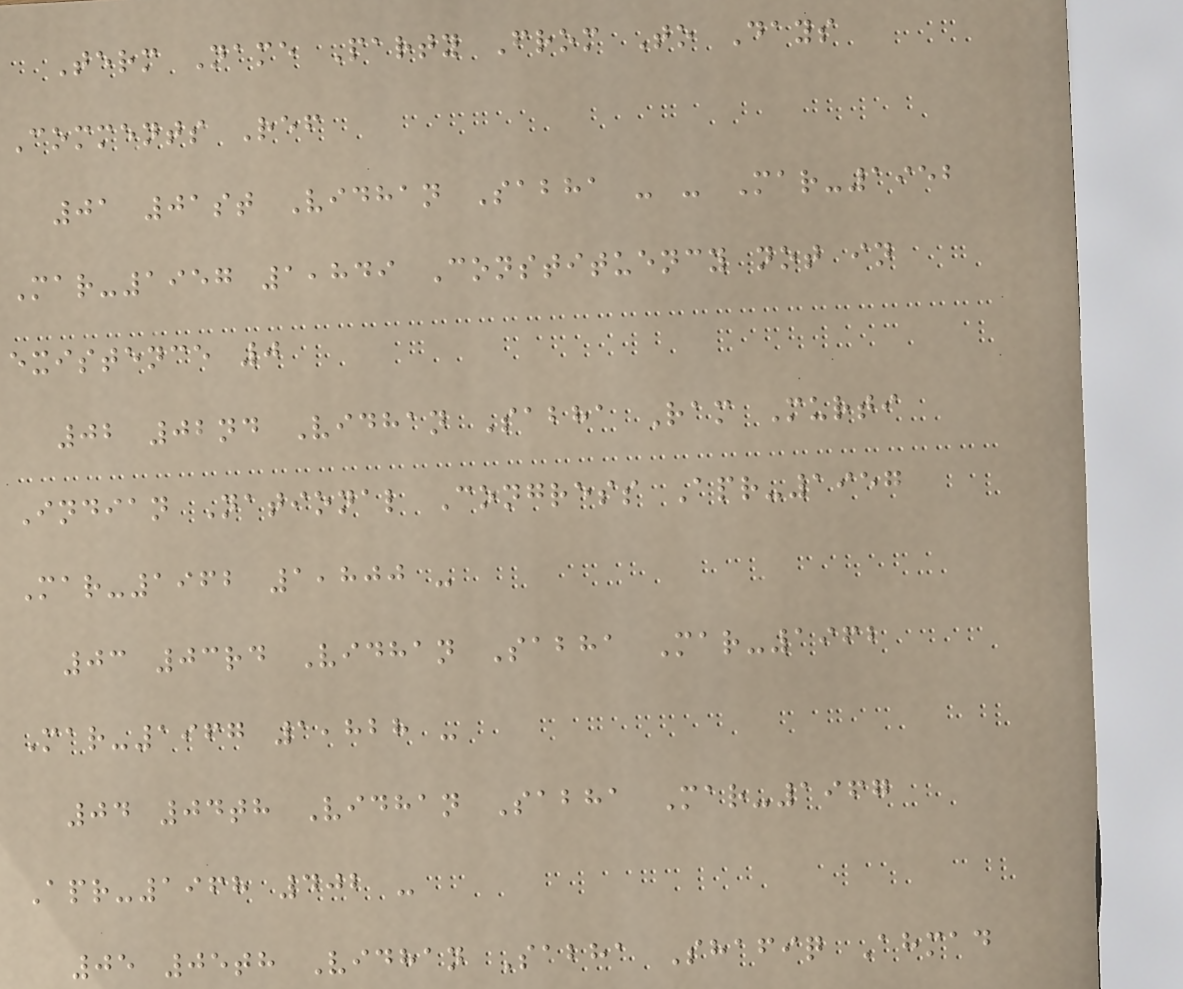Term Name Party From To Days
Comments Ref
01 01st Vidhan Sabha - - Mar-1952
Mar-1957 1,849 Constituency not in
existence 0
02 02nd Vidhan Sabha Ram Murti
Indian National Congress Apr-1957
Mar-1962 1,800 -
03 03rd Vidhan Sabha Mar-1962
Mar-1967 1,828 -
04 04th Vidhan Sabha Mar-1967
Apr-1968 402 -
05 05th Vidhan Sabha Shafiq Ahmad
